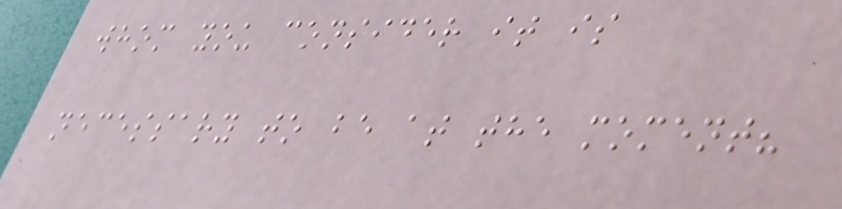whom you consider it is
necessary to be at the moment?
